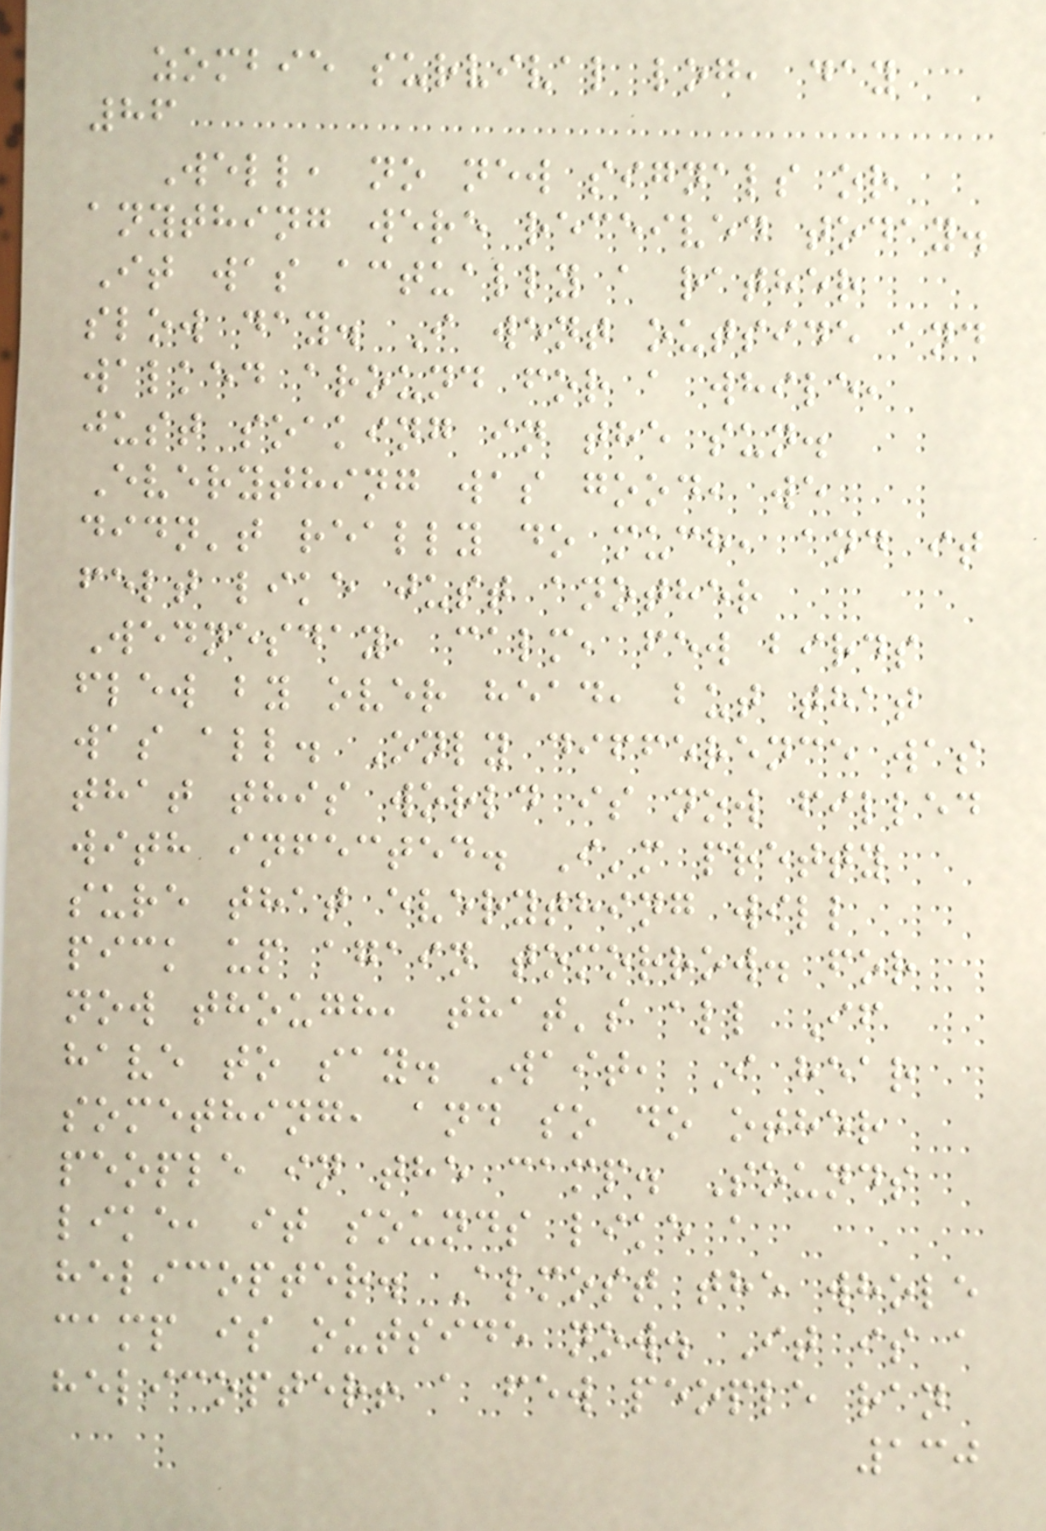zombie survival log, day
86
Well, no new signals or
anything were received today.
It was actually a rather
slow day. I went outside and
walked around for a while,
just soaking in the sun.
Everything was good, we
didn't really do much, and it
felt like just another
Wednesday, calm, few birds
flew by over head, but that
was all. Only difference was
that this world is now filled
with infected. I'm pretty
sure that everything will
pick up again tomorrow. for
now though, that's all If
have to say. Wait, I hear
something, and so do other
people in the camp. Sounds
like, it sounds like a
helicopter. Almost the whole
camp is outside now. It is a
helicopter! a few people ran
130
